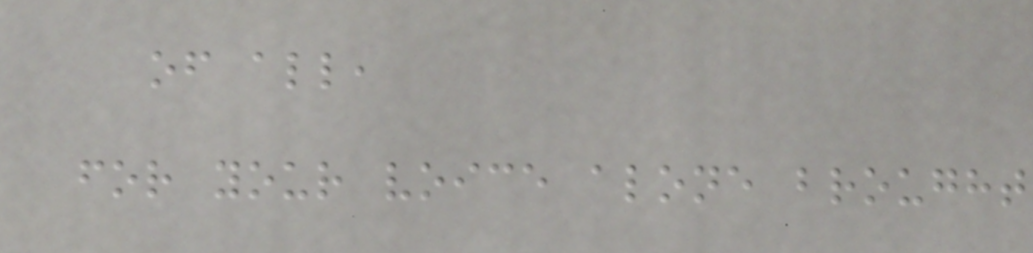of all,
for your voice alone brought
